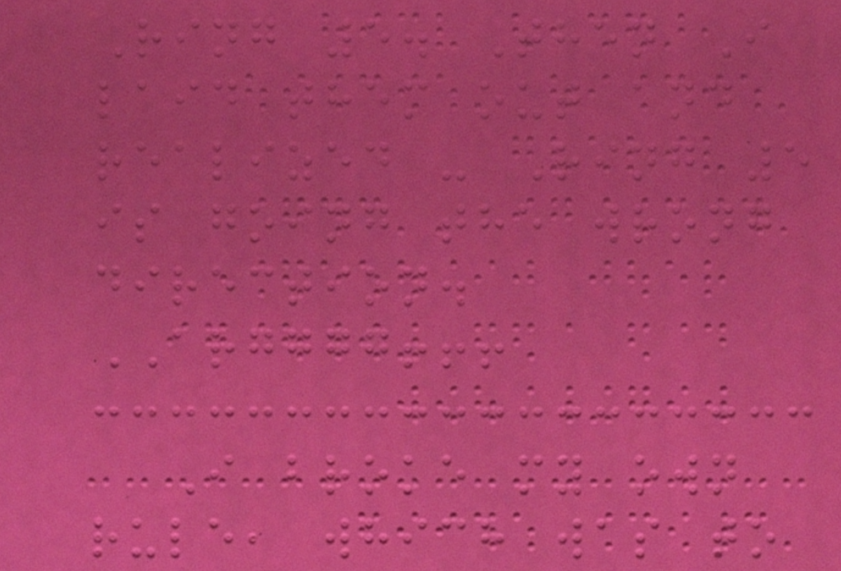Ring 5. Then I
laid them out and
realized - Ring 5
is going the wrong
direction.
ARGGGG!!!
I broke my own
rule, which was to
